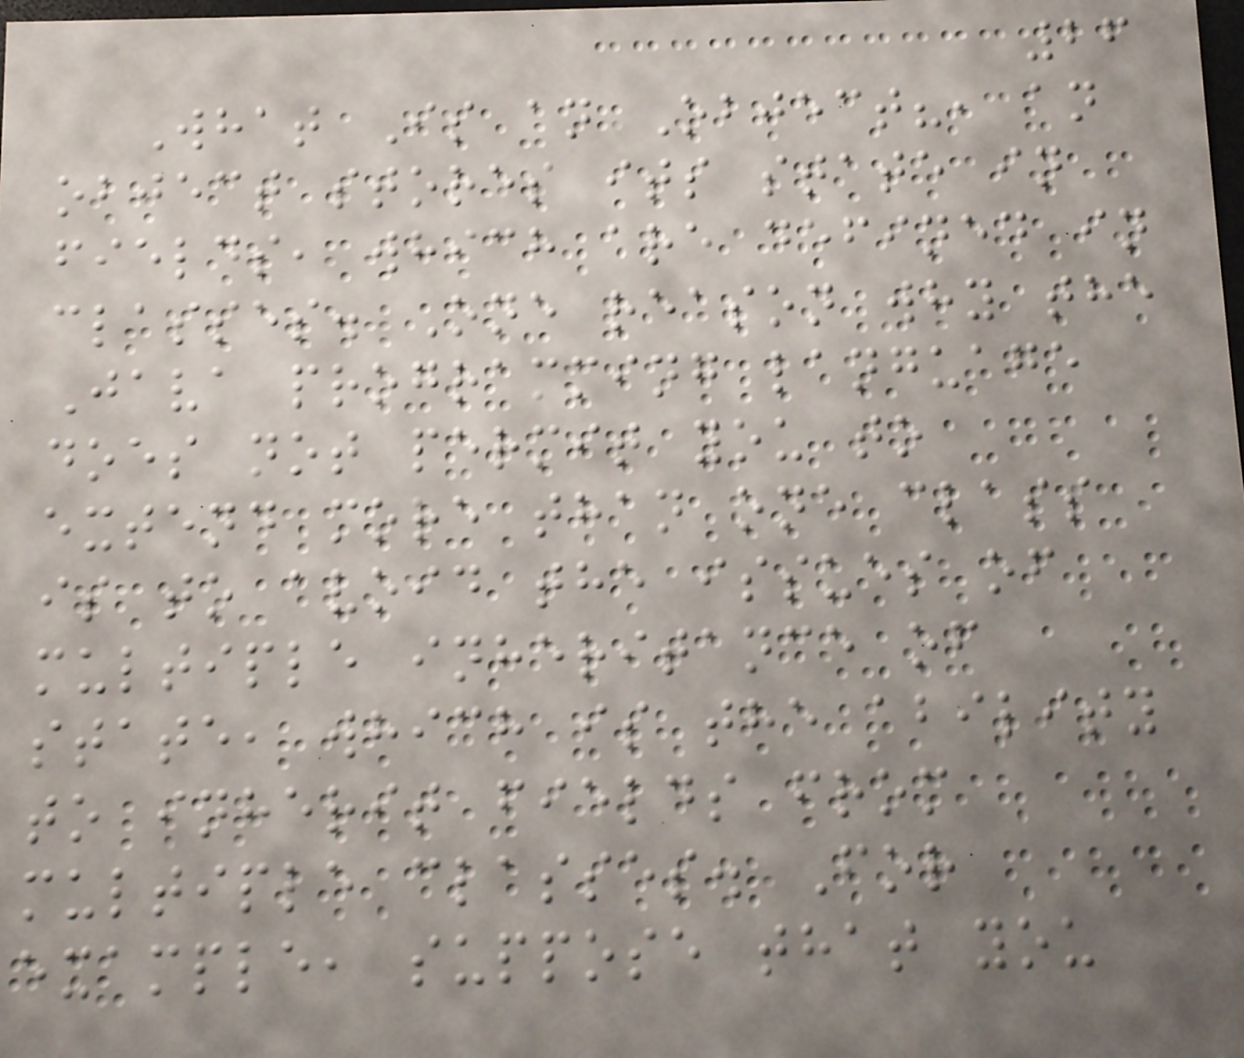26
What Is an Object?, an
object stores its state in
fields, which are defined in
classes. One reason why the
Java programming language
does not permit you to
extend more than one class
is to avoid the issues of
multiple inheritance of
state, which is the ability
to inherit fields from
multiple classes. For
example, suppose that you
